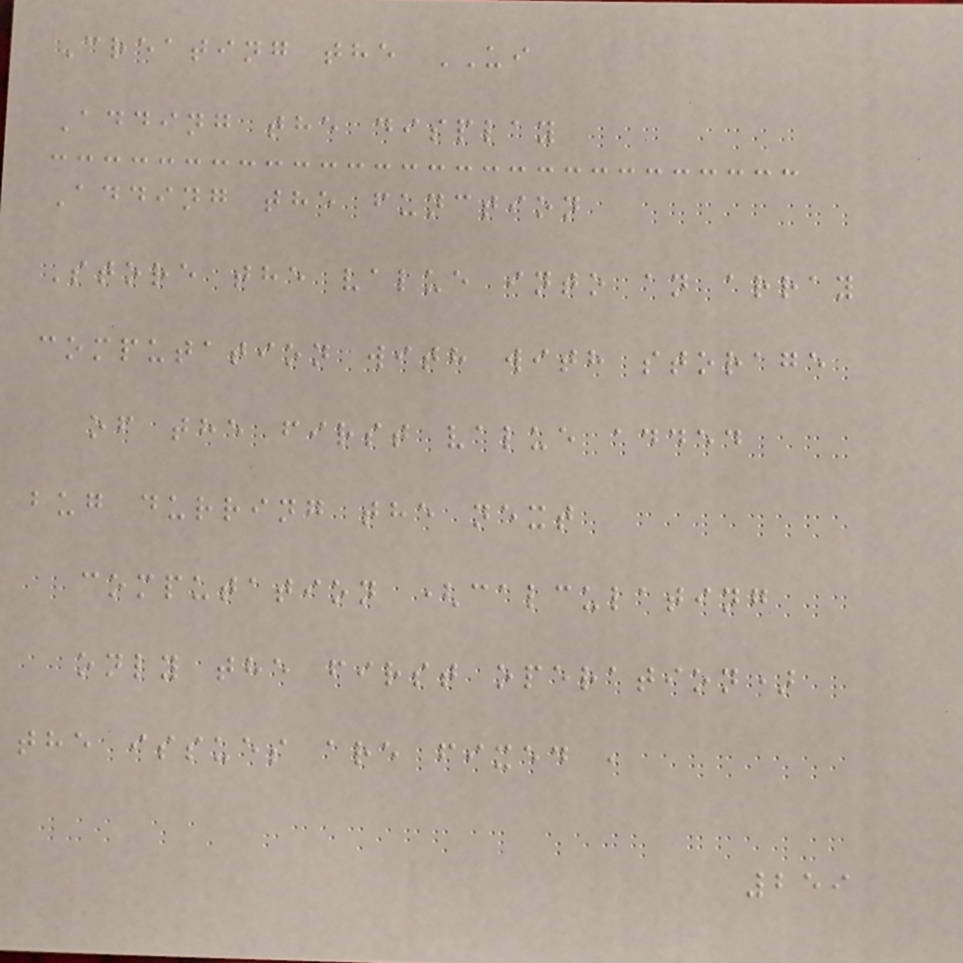Creating the UI
Adding the display
Adding the function
Store the value into an array
computation with with storage
of the first value added
bug durring the next
computation (calculating
only the first operation)
the issues are fixed ,
259
